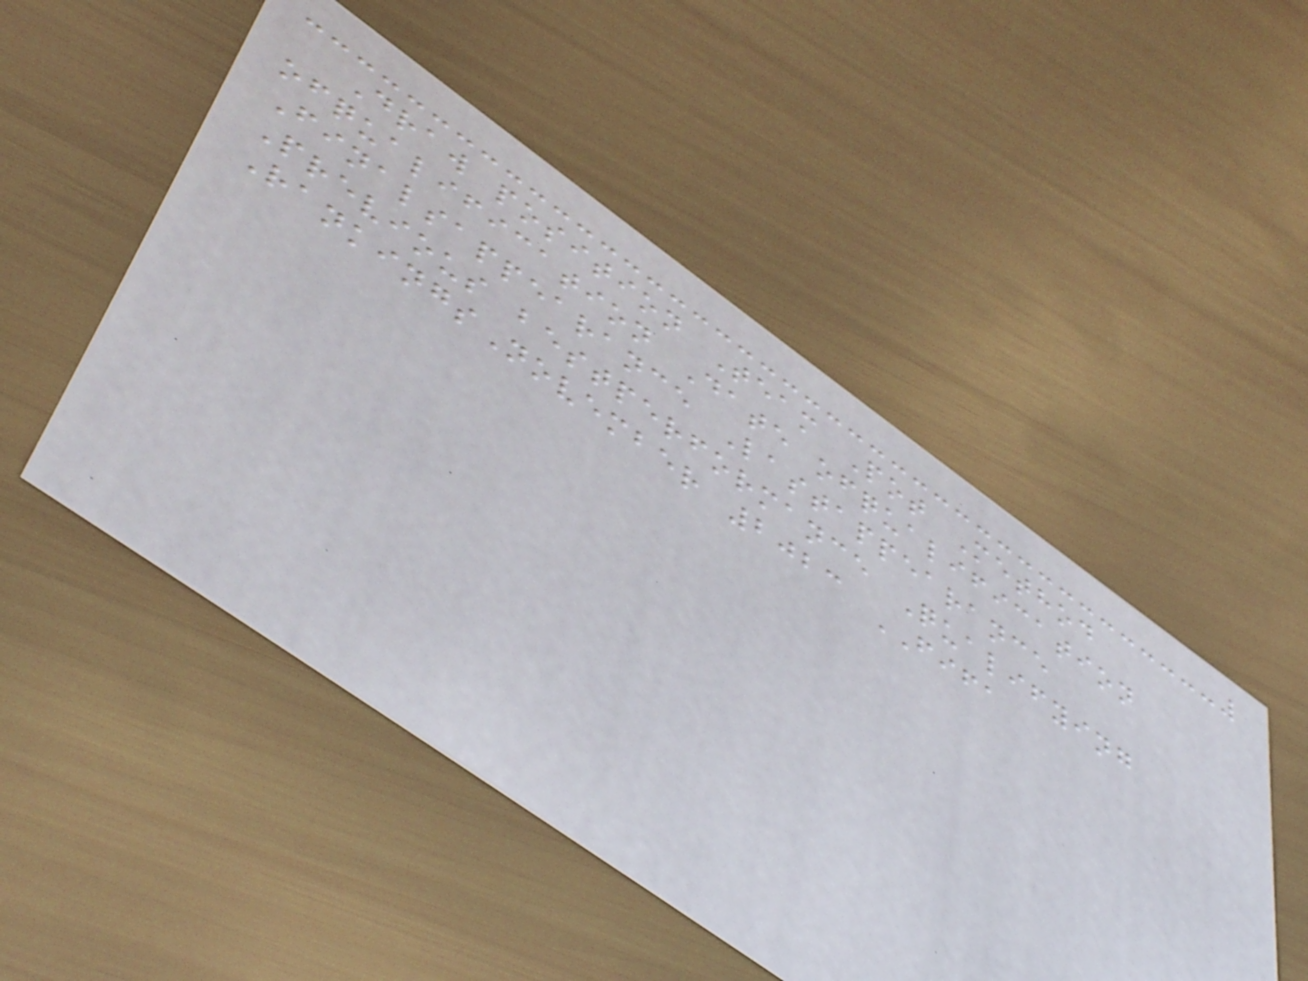Draw position Team Pot Method
ofqualification Date ofqualification
Finalsappearance Lastappearance
Previous bestperformance Qualifying
RankingsNovember 2023 FIFA
